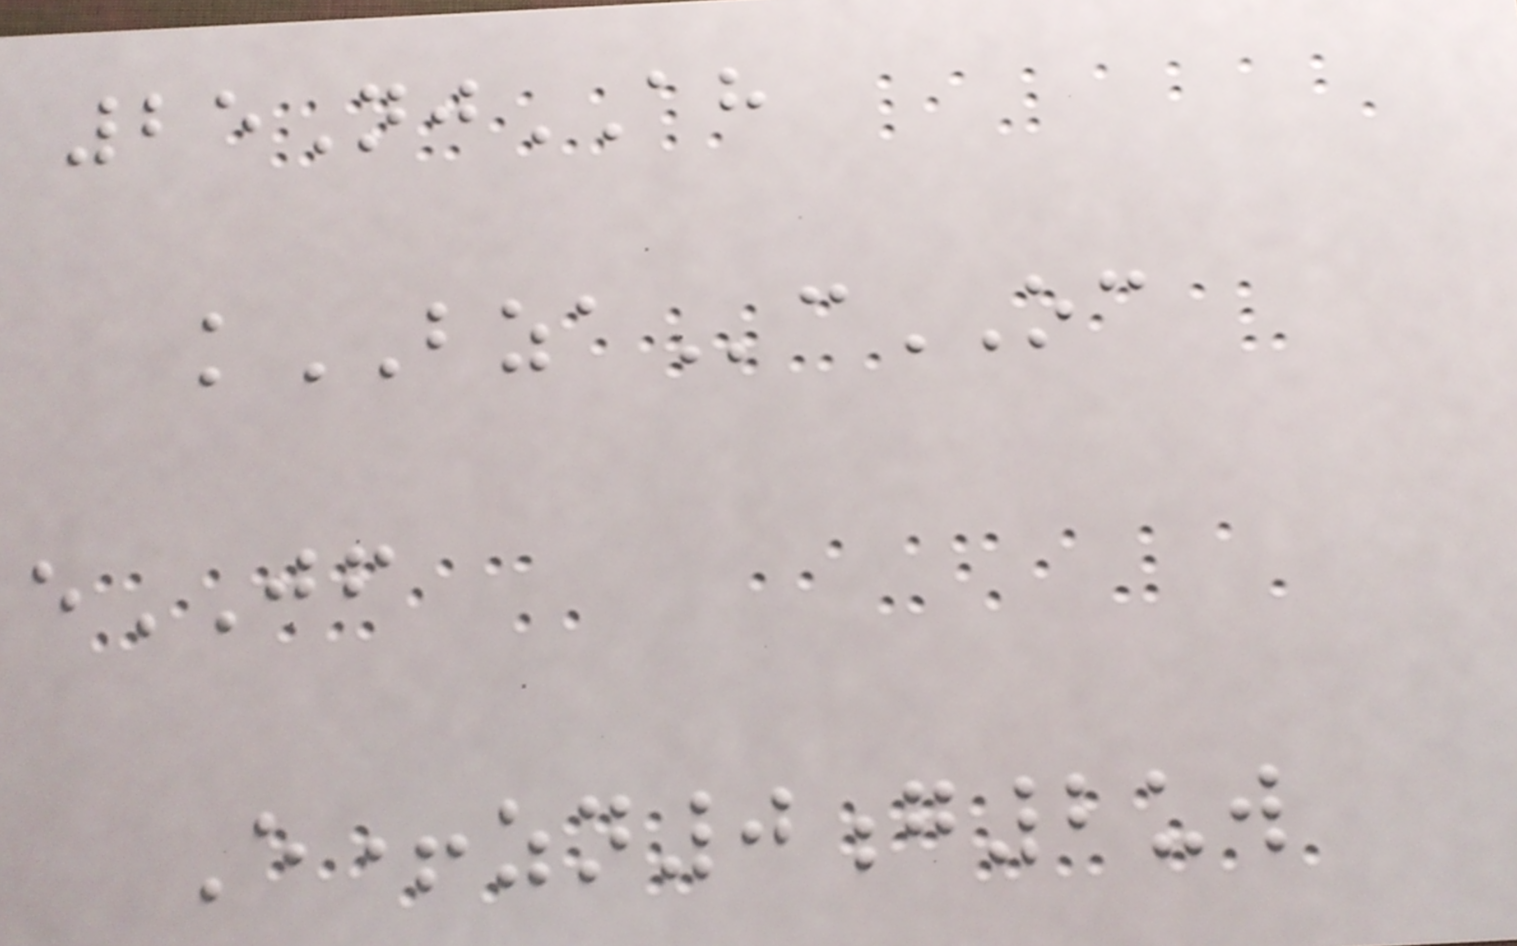25NjAH
kBZAcOC
eJF
E+zn0g2uw
